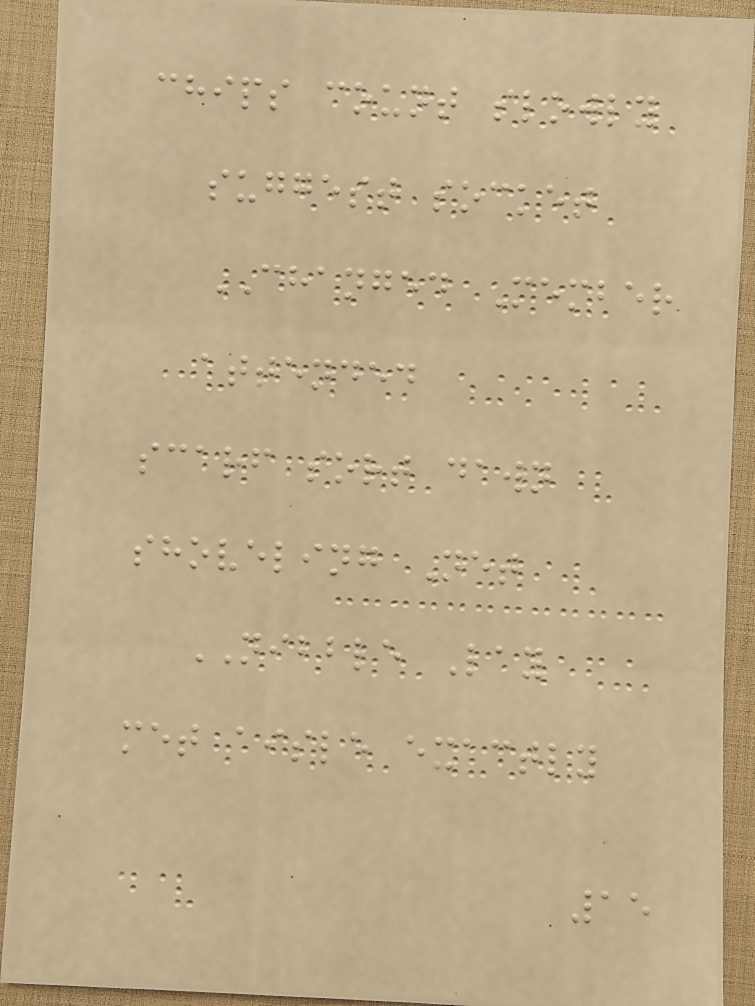chips count slowly
suggest socket
CHANGED Member
attended
scarf sort dawn
shoveling Net
NIBBLE Lay
met aisle exactly
15
